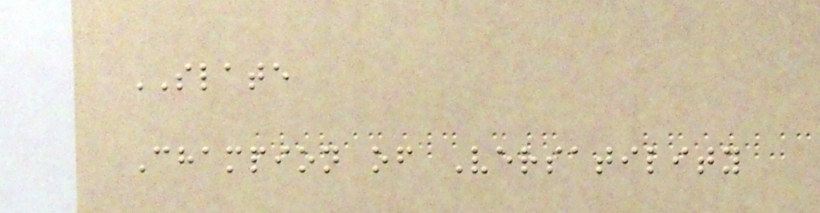SLATE
Champion of Versatility
